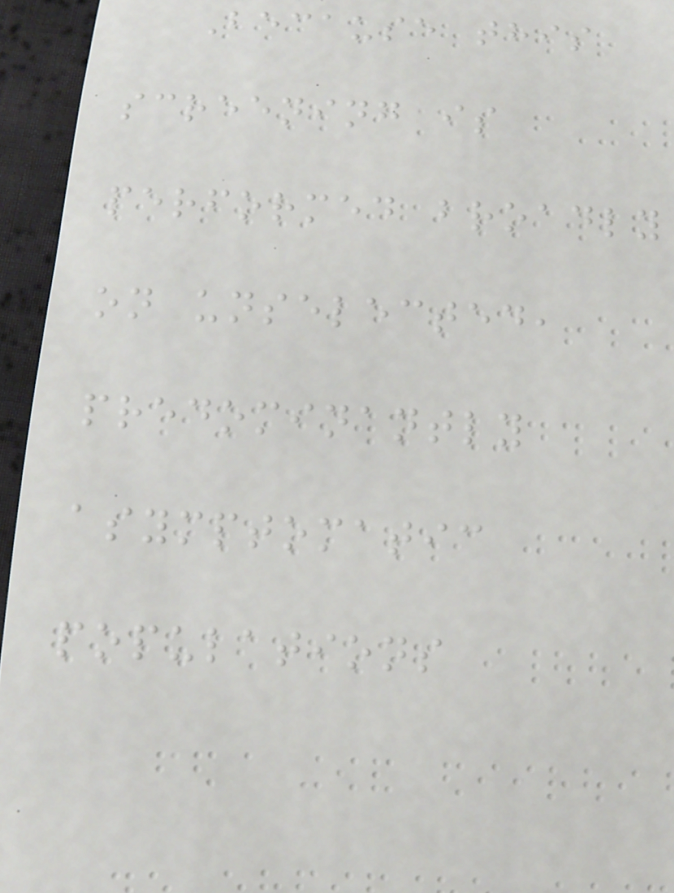Because this
screening is
performed broadly
on unselected,
predominantly
asymptomatic
populations
